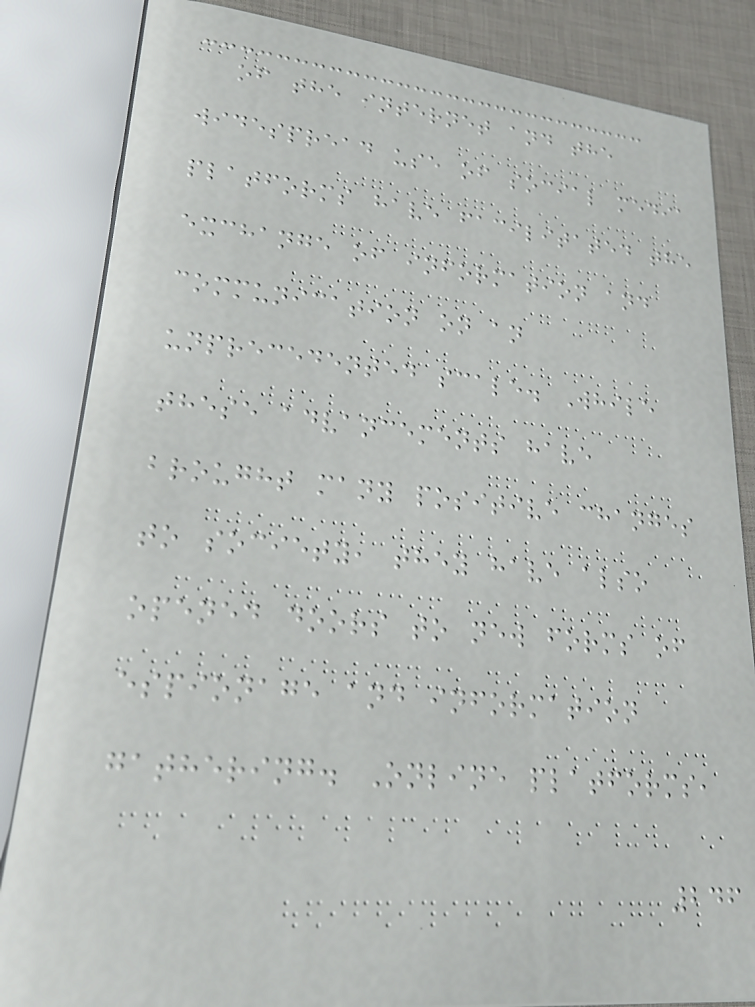of the internet and the
widespread use of social media
platforms have facilitated the
exchange of information and
communication on an
unprecedented scale. While
these advancements have
brought many positive changes
to society, they have also
opened doors to new forms of
espionage and information
gathering. Online platforms,
246
